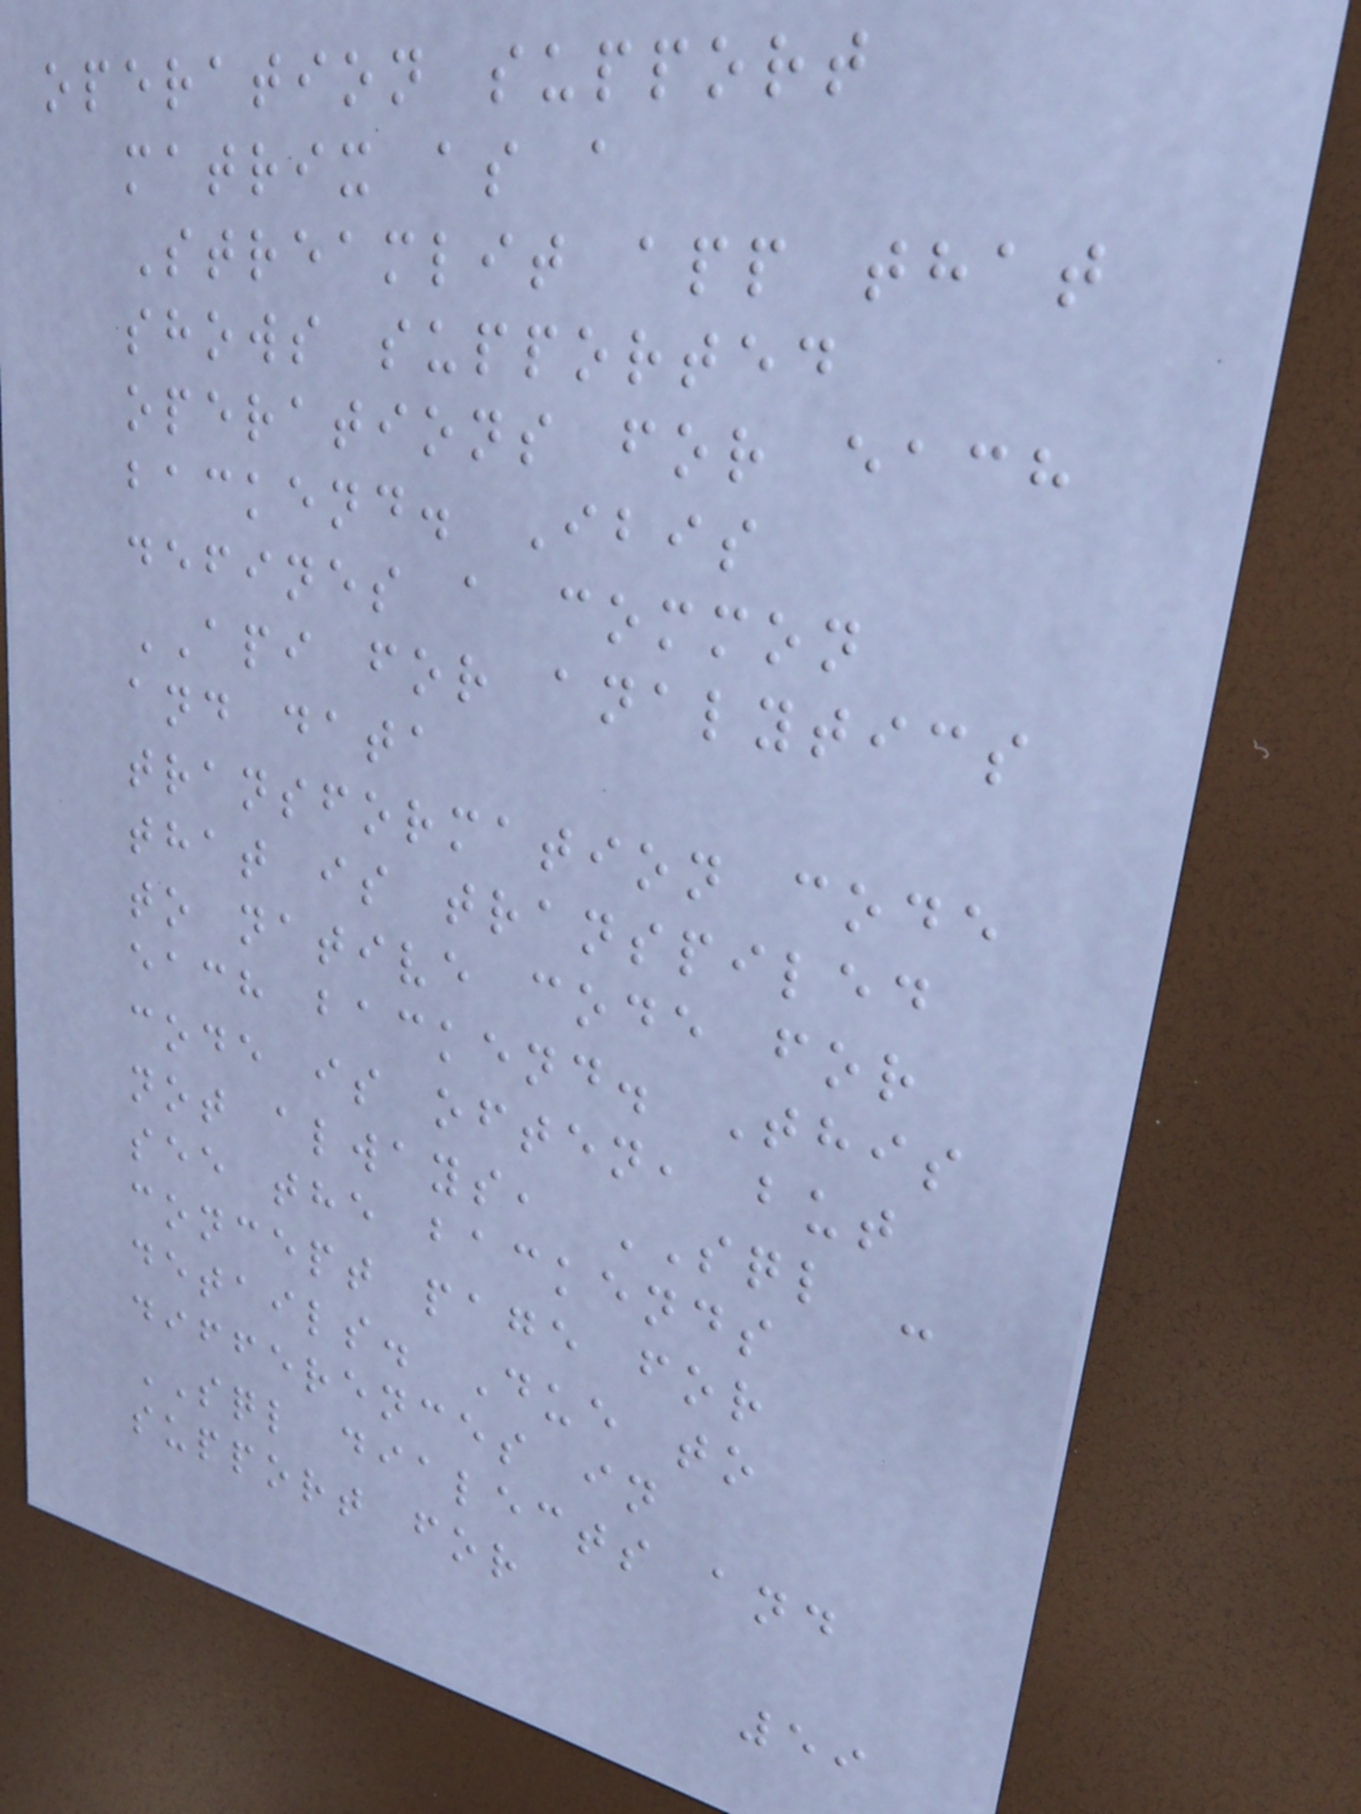operation support
matrix as a
Streamlit app that
shows supported
operations for each
backend. Ibis
defines a common
API for analytics
and data
transformation code
that is transpiled
to native code for
each backend. This
code is often, but
not always, SQL -
see the backends
concept page for
details. Due to
differences in
SQL dialects and
support for
59
